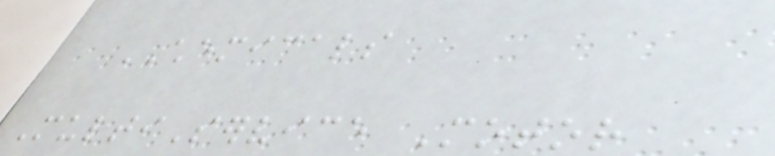CHEMICALS
MultiService Motor
